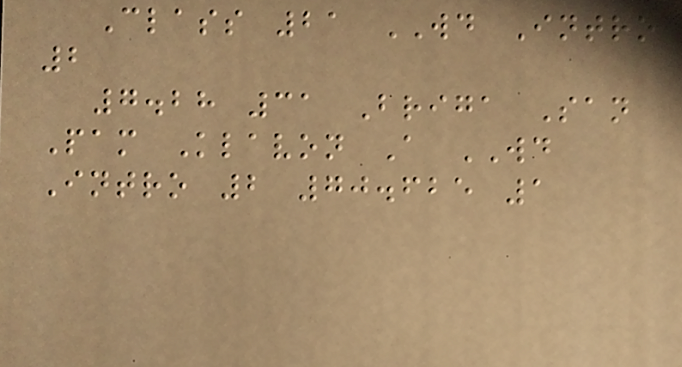Class 21 WD Intro
2
7.28 31 Briga San
Pam Klavon A WD
Intro 2 70.625 1
